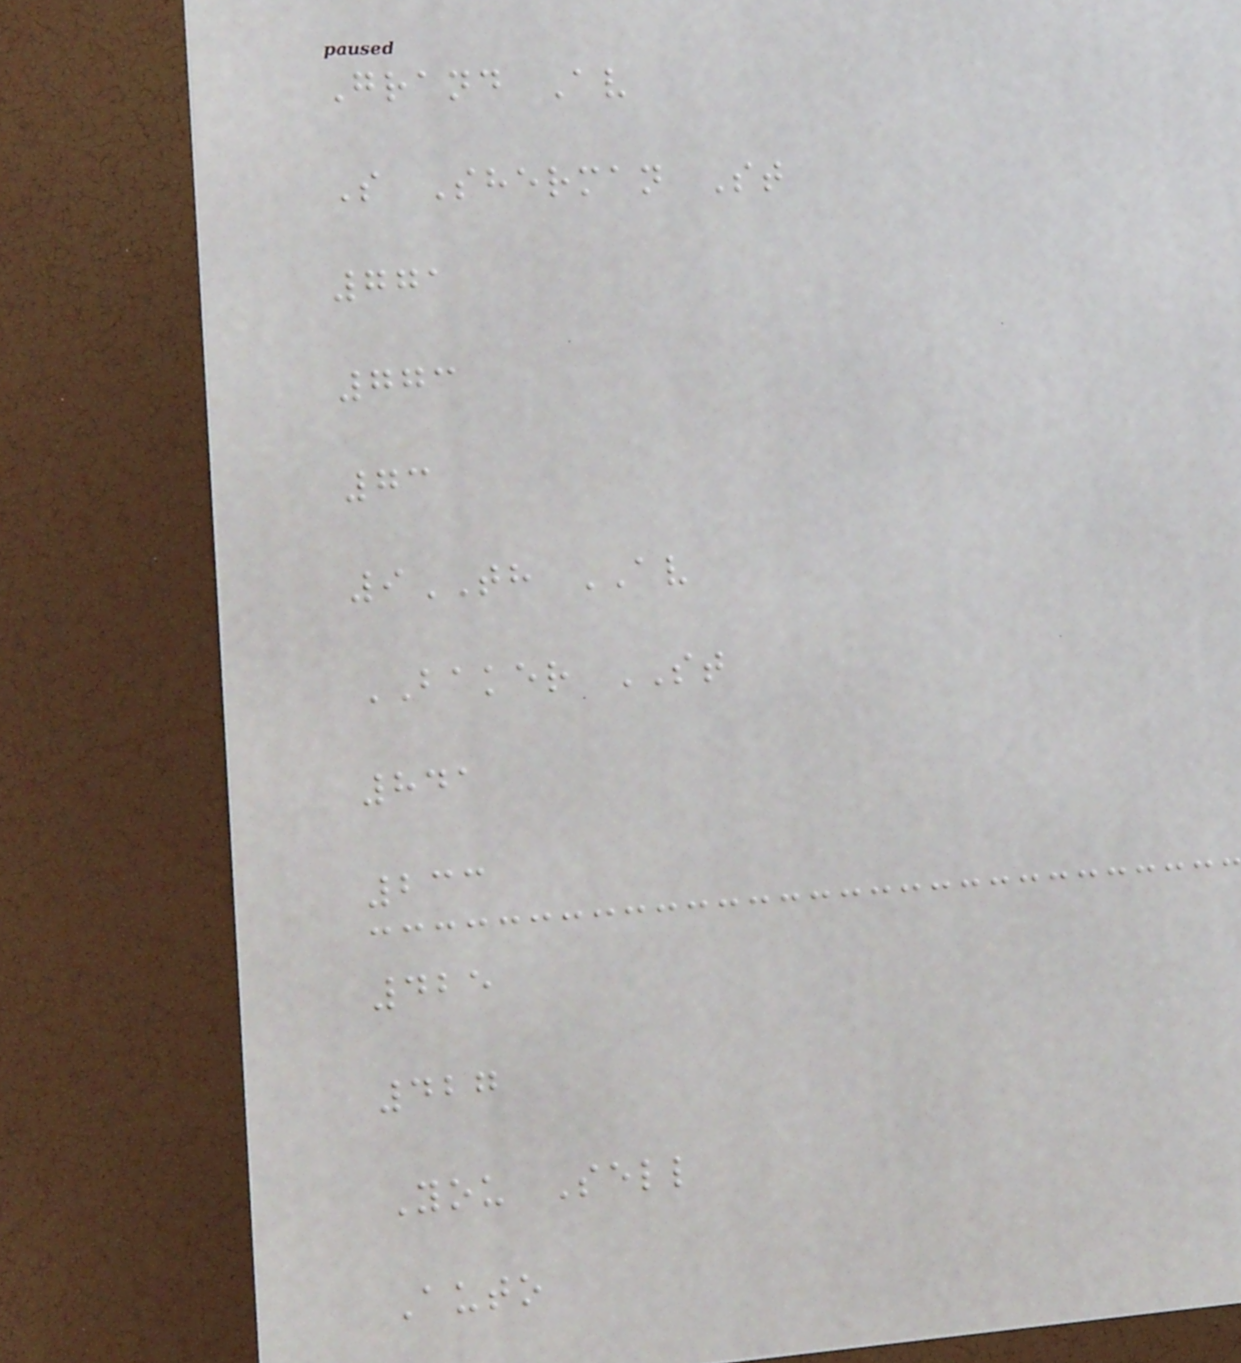Grand Av
S Sherman St
771
773
73
9TH AV
BAKER ST
841
233
425
427
You Sell
Auto
